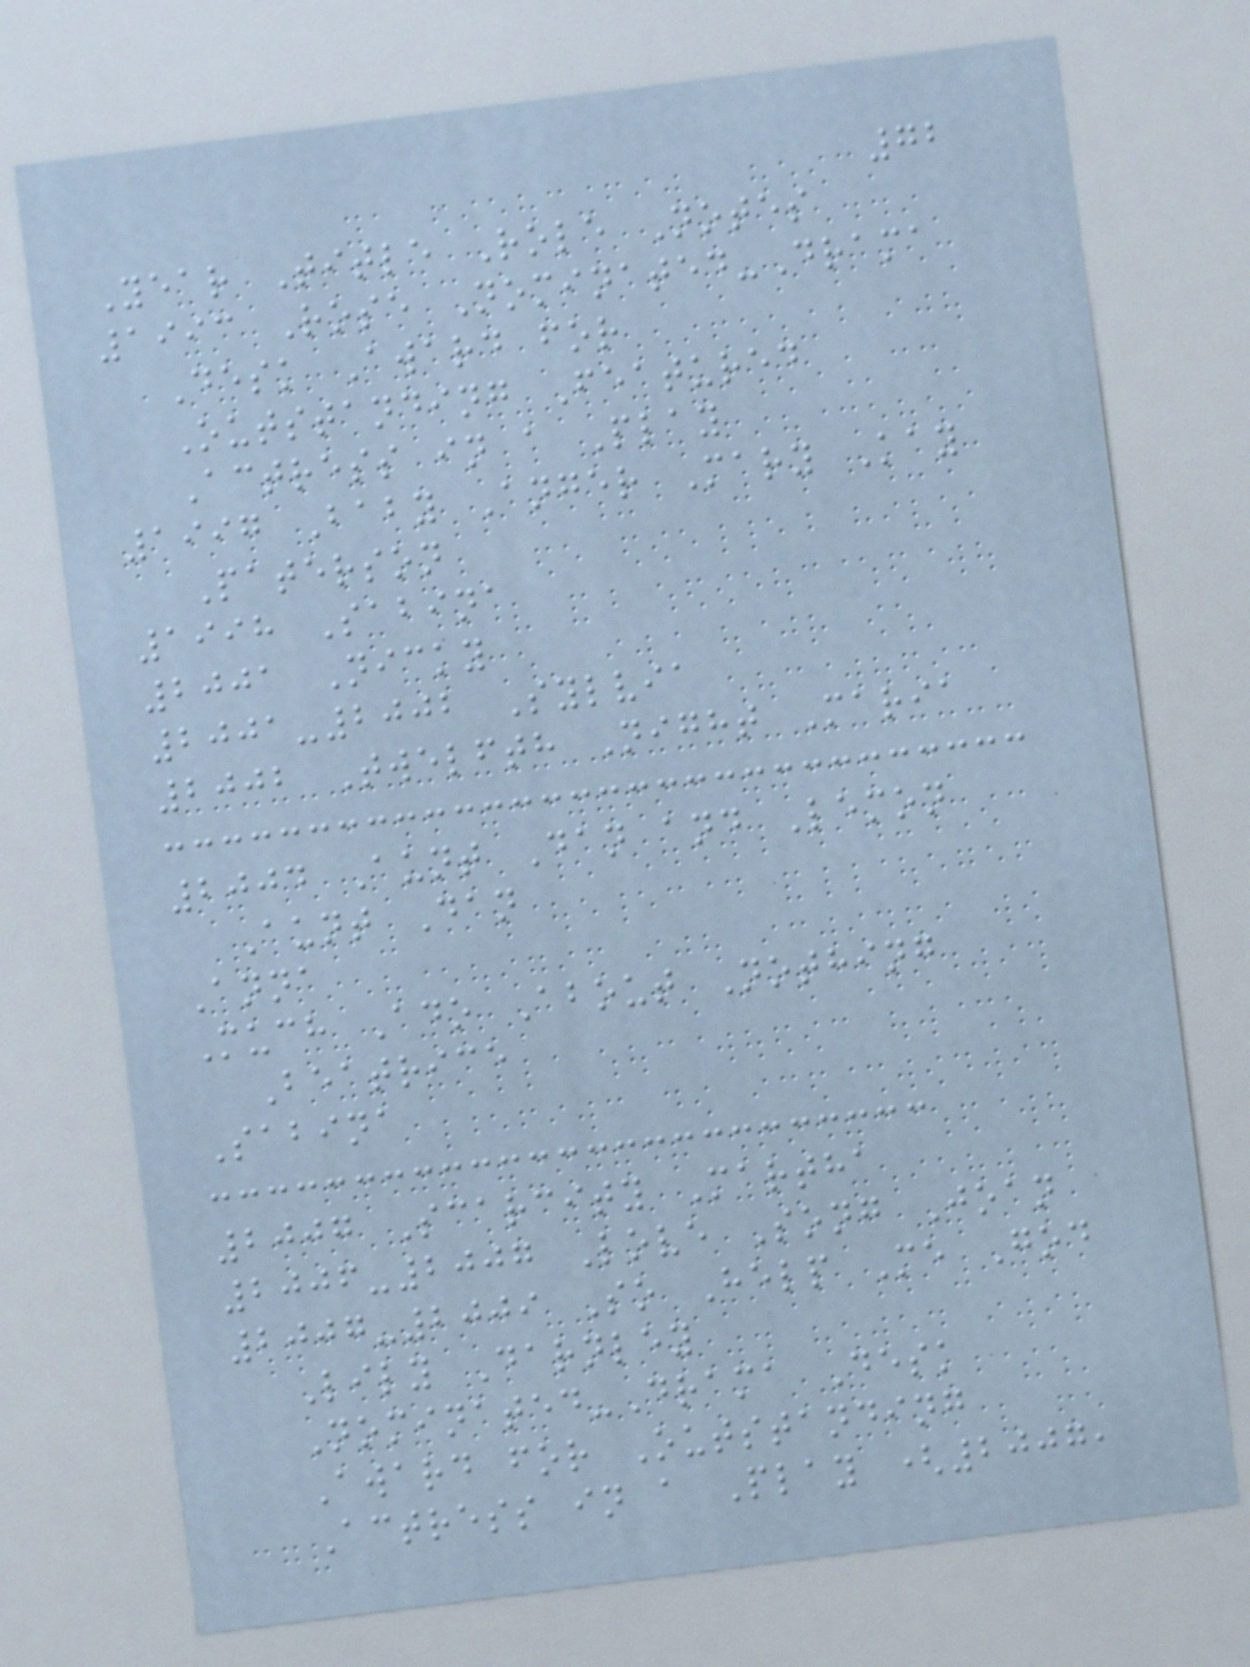72
Year Title Role Notes
1993 Rose Nominated-Drama
Desk Award for
Outstanding Featured
Actress in a Play
1997 Baby Anger Mary Kay
Paterson
1998 Sabina
2001 Nicky
2001-2002 Sylvia
2002 Twelfth Night Maria
2004 Aunt Dan and Lemon
Aunt Dan
Anna
Much Ado About Nothing
Beatrice
Sabina
2007 Scarcity Martha
2006-2007 Love Song Joan
2007-2009 So Help Me God
Lily Darnley
Nominated-Drama Desk
Award for Outstanding
Actress in a Play (2007,
